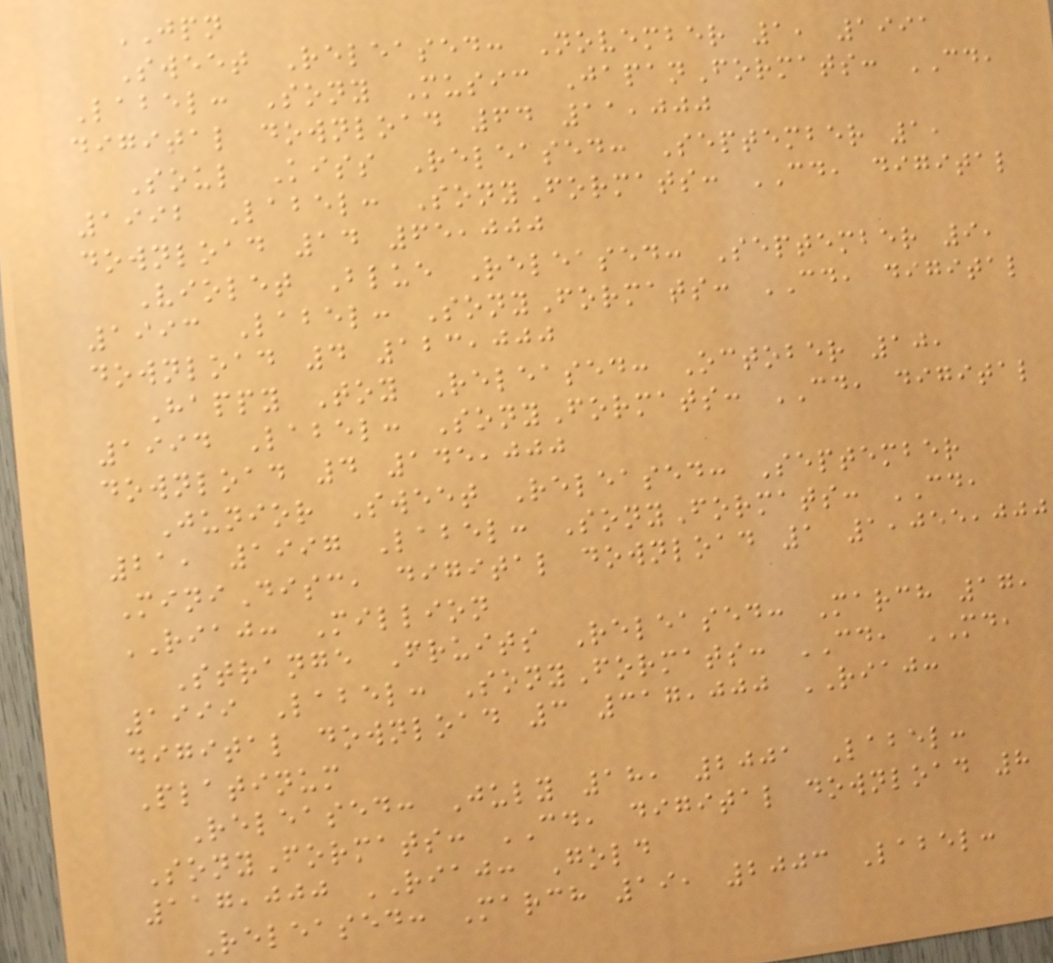JPN
Sweet Released: November 1, 1991
Label: Sony Music JapanFormats: CD,
digital download 64 11,000
Soul Kiss Released: September 1,
1992 Label: SonyFormats: CD, digital
download 14 65,000
Violet Blue Released: September 9,
1993 Label: SonyFormats: CD, digital
download 4 123,000
Happy Toy Released: October 10,
1994 Label: SonyFormats: CD, digital
download 4 145,000
Junior Sweet Released: September
21, 1997 Label: SonyFormats: CD,
MiniDisc, digital download 1 1,055,000
RIAJ: Million
Strange Fruits Released: March 17,
1999 Label: SonyFormats: CD, MD,
digital download 3 317,000 RIAJ:
Platinum
Released: July 18, 2001 Label:
SonyFormats: CD, digital download 8
117,000 RIAJ: Gold
Released: March 19, 2003 Label:
